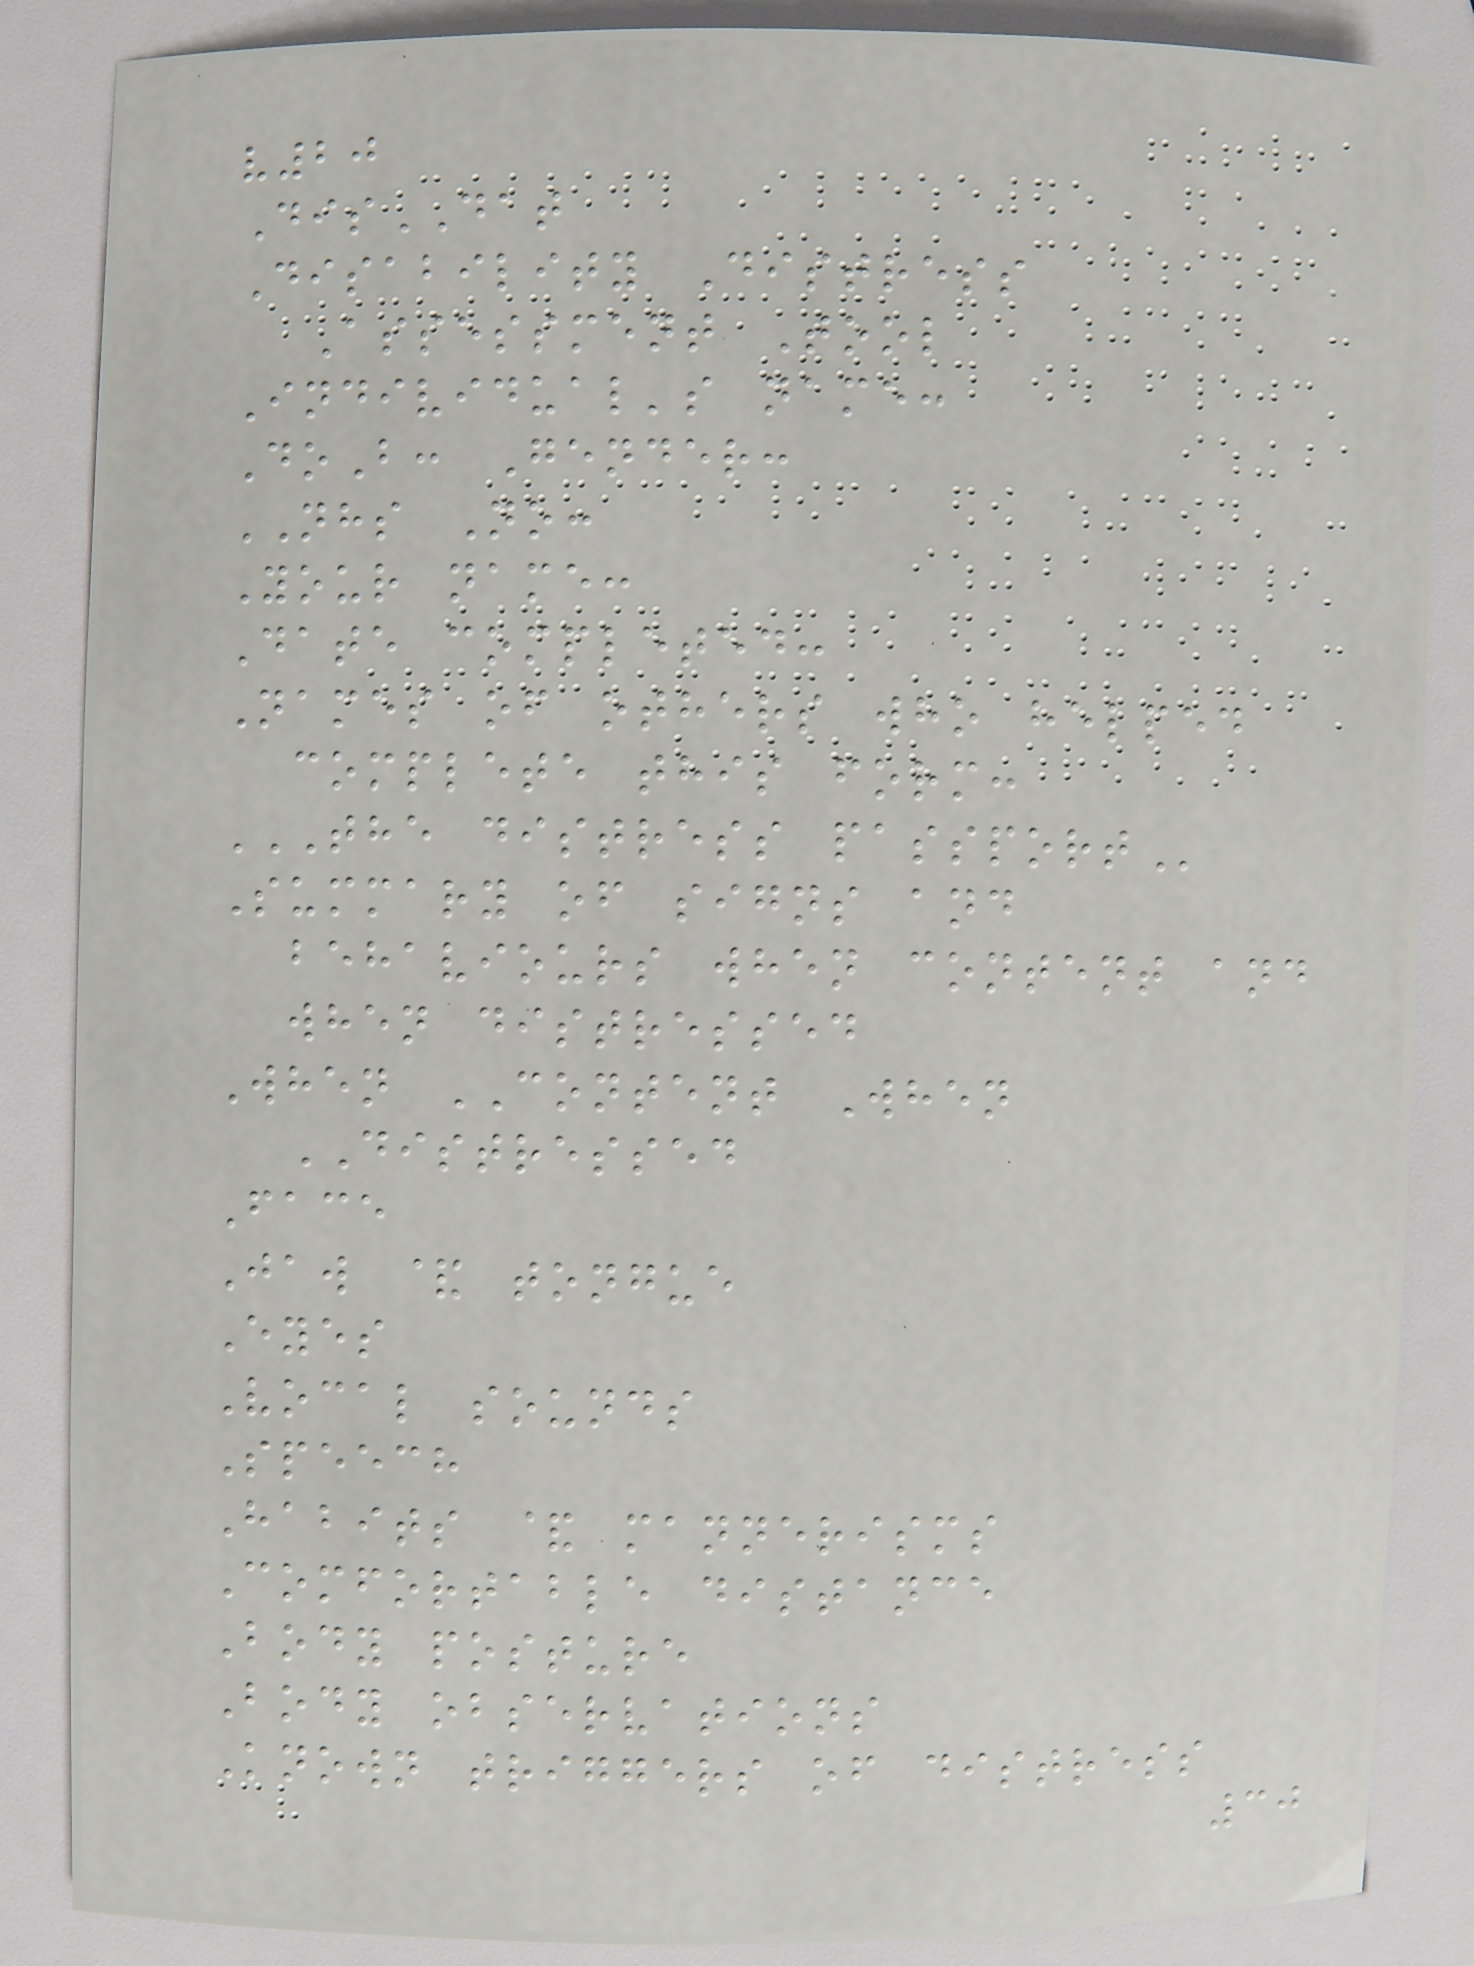v20
DisDAT
Disability Distress
Assessment Tool
Individual's name:
DoB: Gender:
NHS No:
Your name:
Date completed:
Names of others who helped
complete this form:
THE DISTRESS PASSPORT
Summary of signs and
behaviours when content and
when distressed
When CONTENT When
DISTRESSED
Face
Jaw & tongue
Eyes
Vocal sounds
Speech
Habits & mannerisms
Comfortable distance
Body posture
Body observations
Known triggers of distress
30
